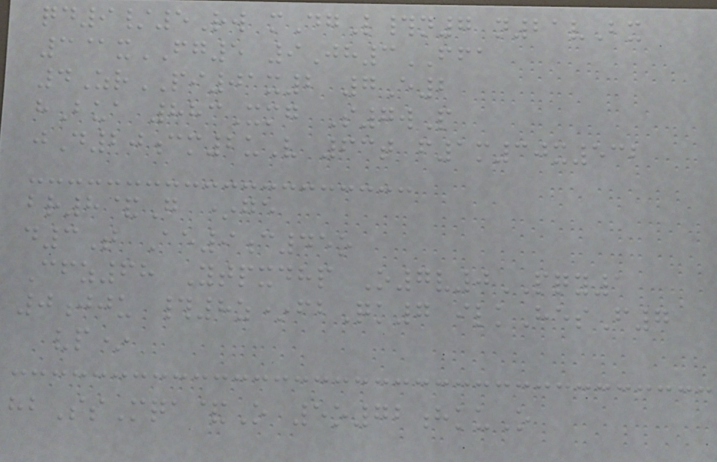qd9/5Rw mDgL#n7 n21vBx
3@xFG5 9Jh3FFA
4ZrPI01x2 7E2
hBua 883Xmg S7wP
jD20cm2uV 63t f1m30x532
br8&G *ge
d3T Ae9c45o
Cfz68 Ytpxdhp O7v0PQY1
0jju #8z*fbQk7 ilkHesF7
vp*
hbSsMqa&O 5o72hkuO
